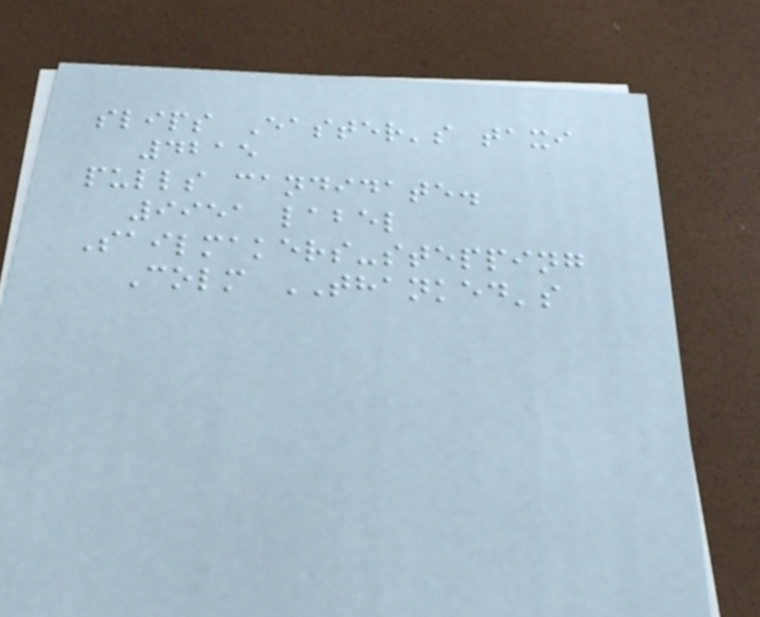slips Easter's taxi
4215
pulls candidate.
9951 label
Sailmakers-stepping
Colm THANKED's
